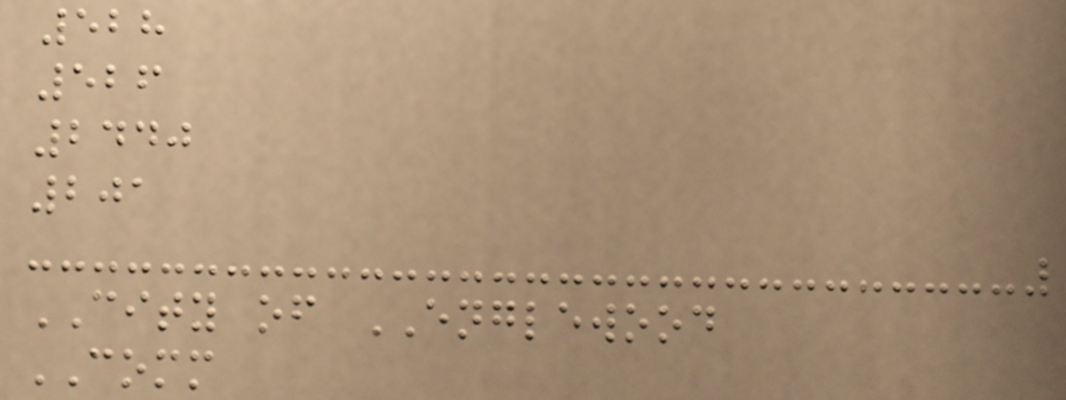528
526
2440
201
CITY of ENGLEWOOD
COMM
